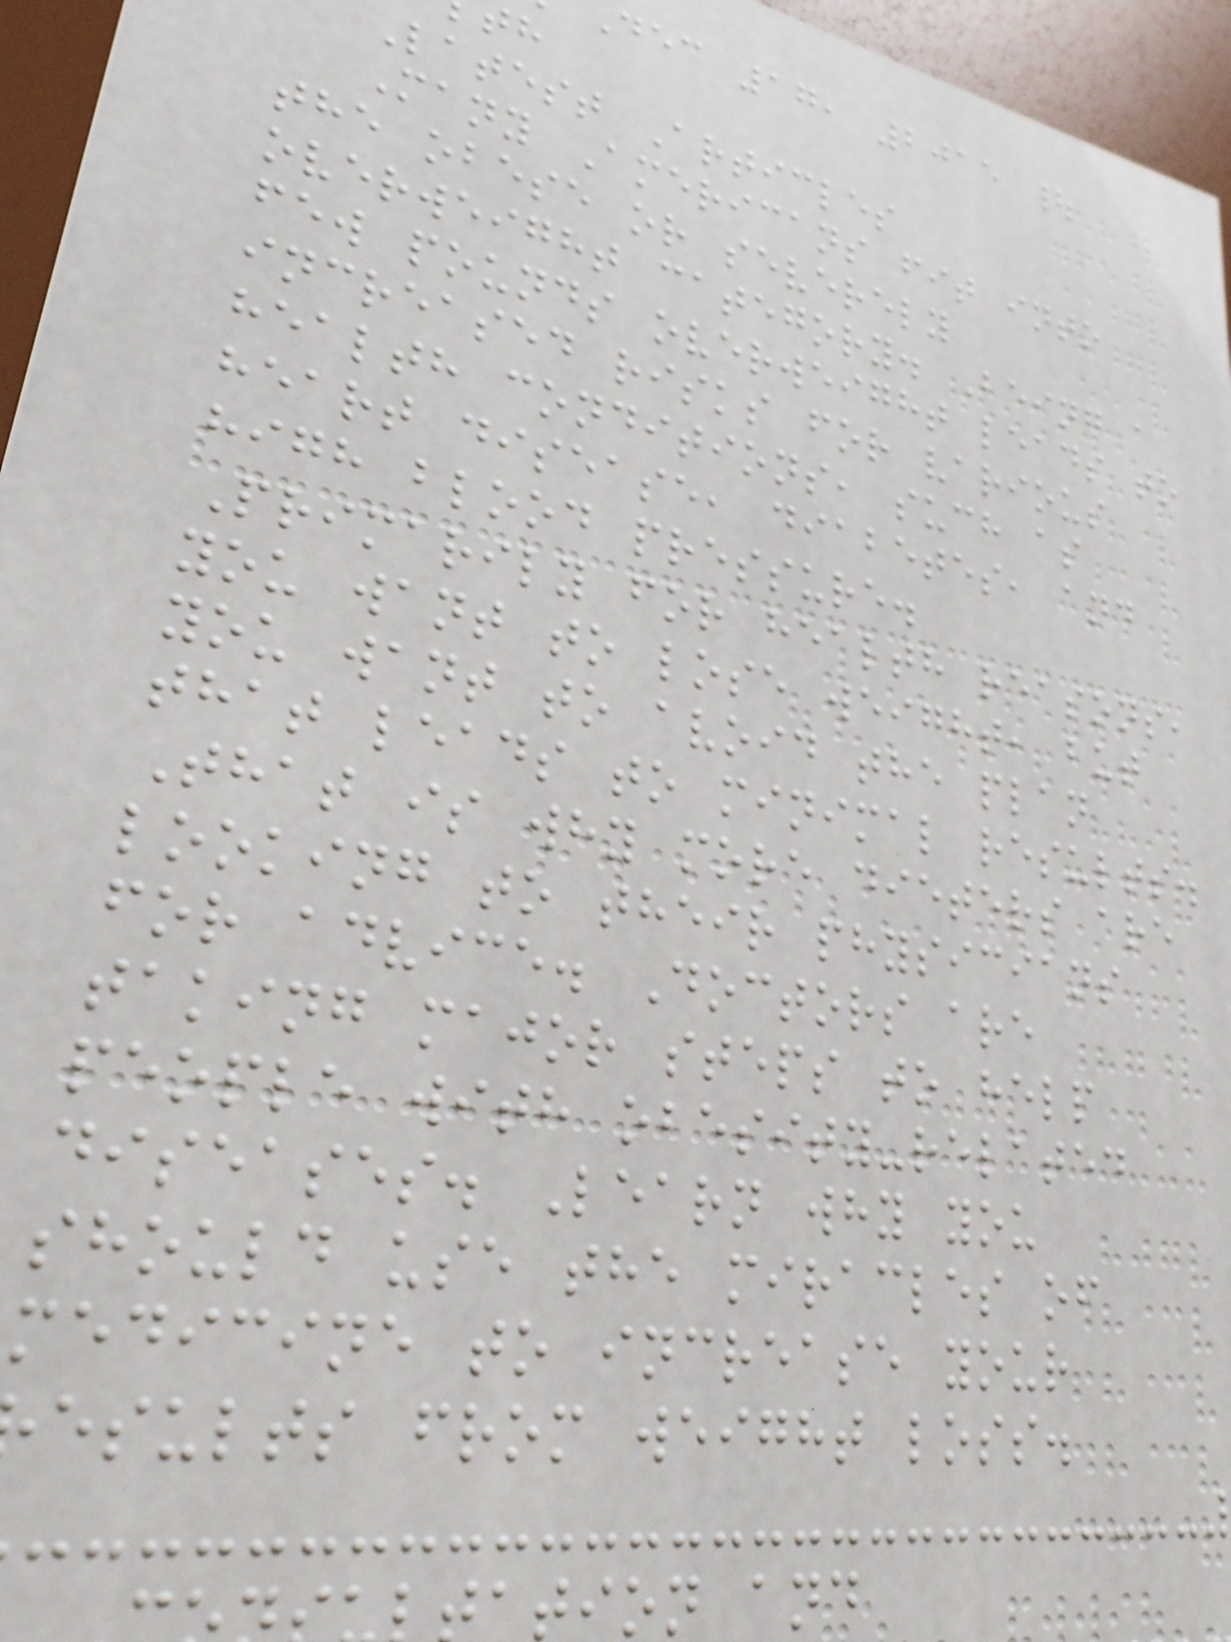dec 17, 2015 |
Latest Articles
Many Americans fit into
the obese or severely
overweight category. Being a
few pounds overweight leads to
increased risks for various
health conditions, such as
heart disease, diabetes, and
high blood pressure.
Primarily for health reasons,
you want to lose weight, but
you want to avoid the plan
that leads to minimal results.
That is why more dieters are
looking to their physicians
for advice. Doctors are
taking major steps to help
people with obesity-related
diseases. Learn why you
should use the miracles of
medicine to increase your
esults from weight loss.
tion and
